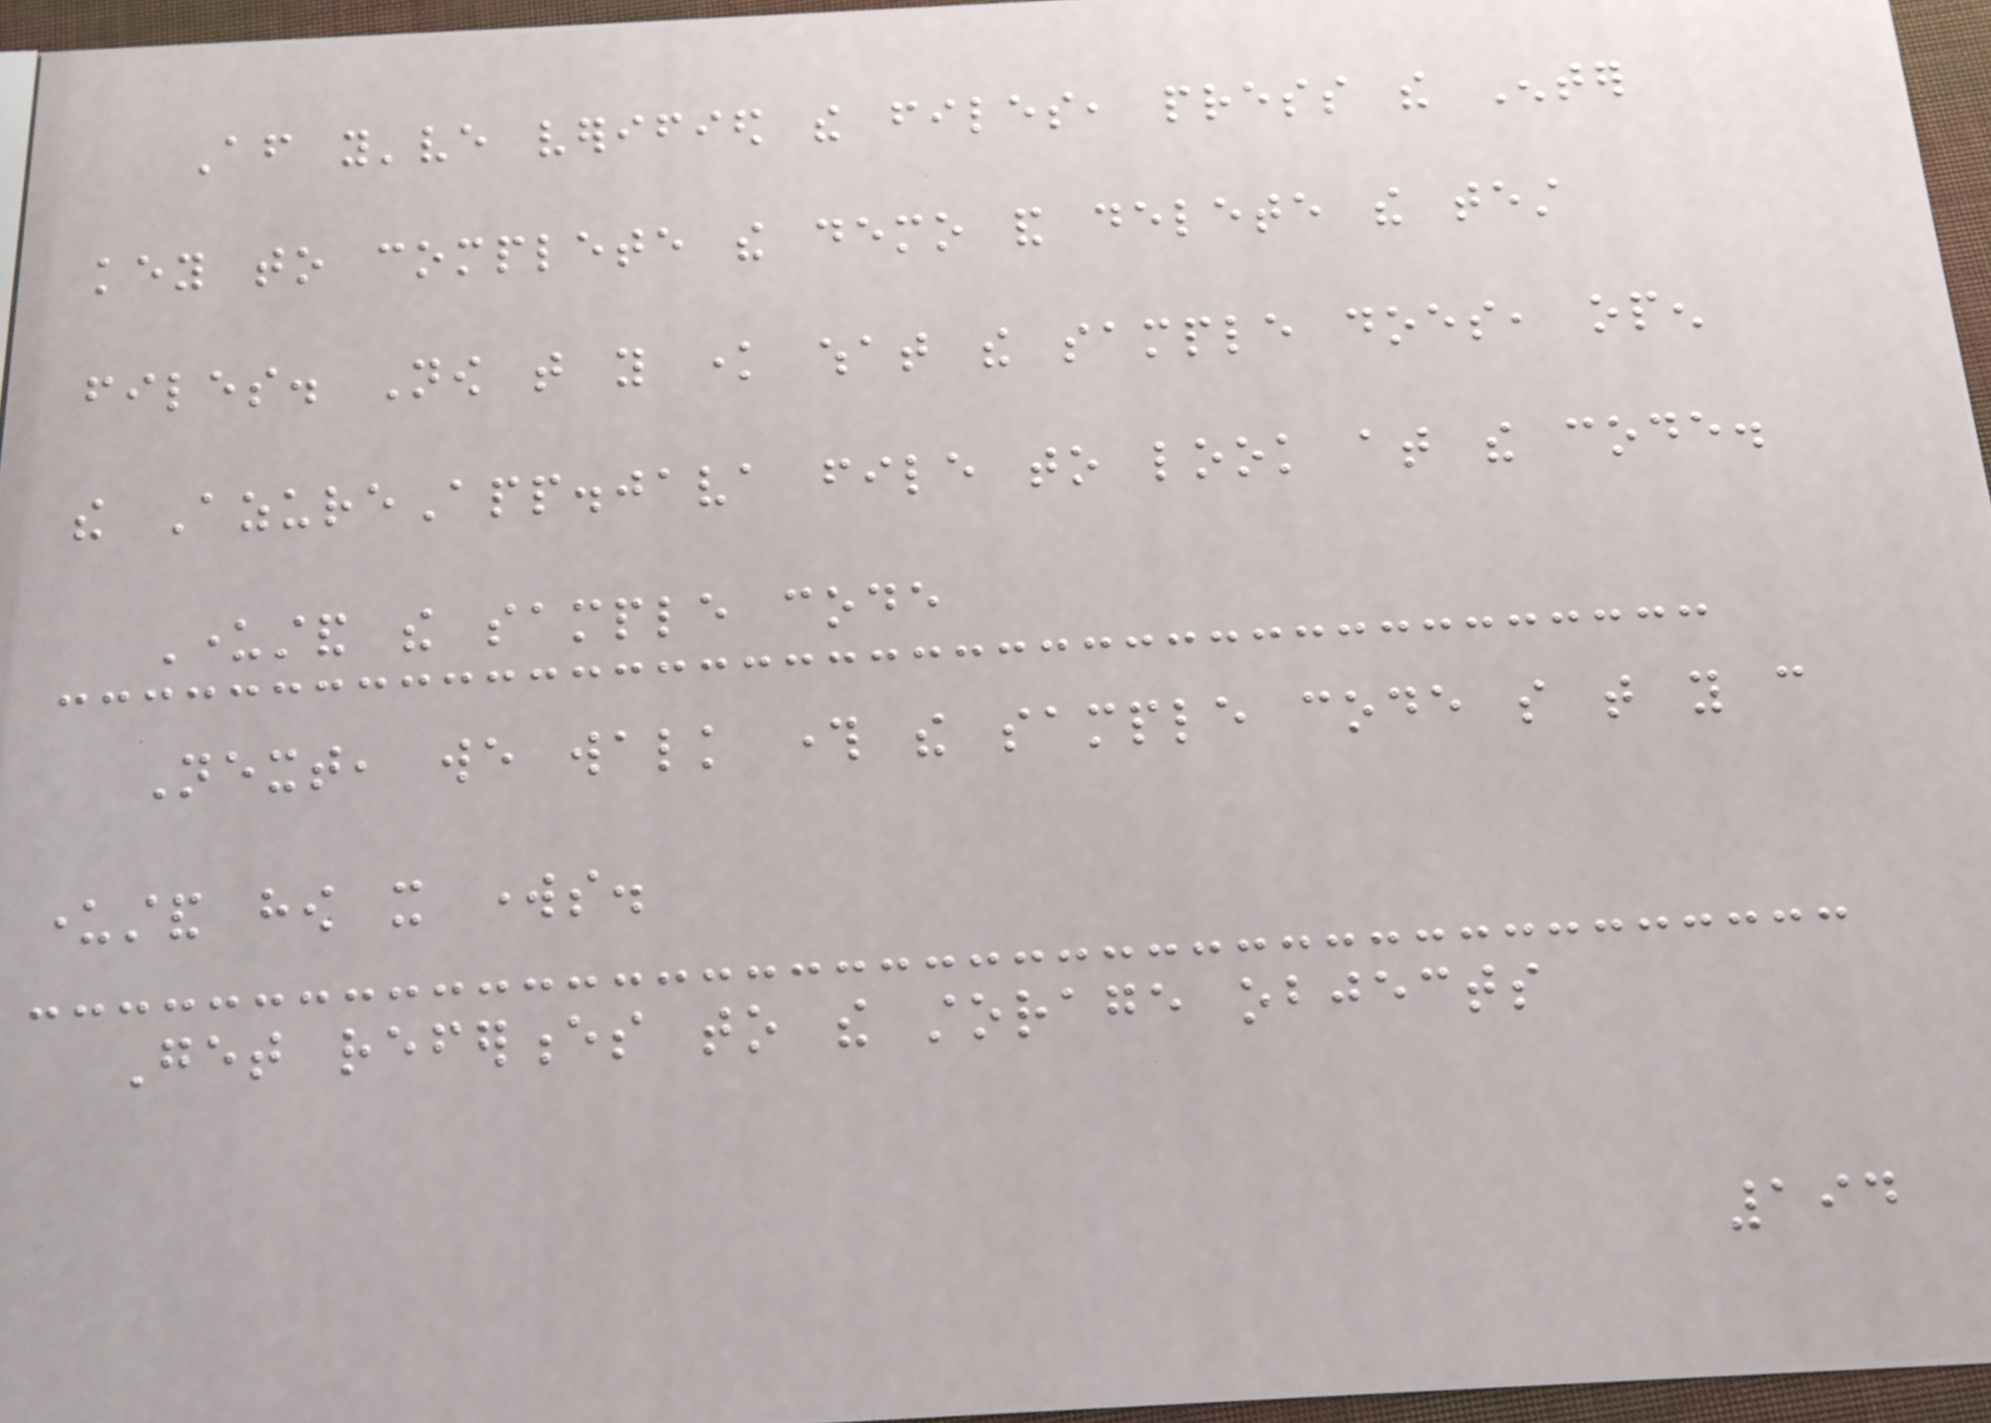After you've verified the files, press the Enter
key to complete the demo and delete the test
files. Now that you know what the sample does, open
the AzureApp.java file to look at the code.
Understand the sample code
Next, we walk through the sample code so that you can
understand how it works.
Get references to the storage objects
194
